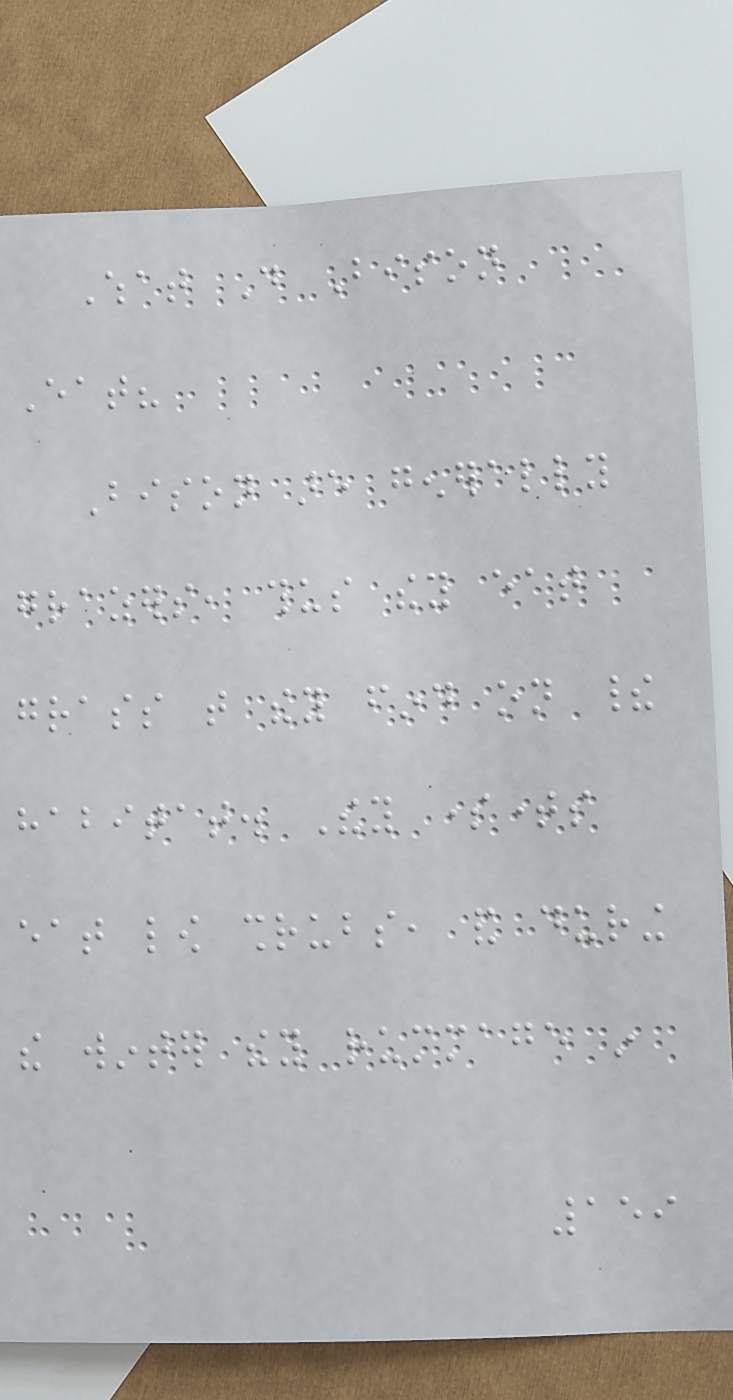What Do Bison
Eat?
Bison are generally
grazers, thus they eat
grass that they find on their
habitat. They sometimes
eat low shrubs, and during
the winter they rummage in
159
